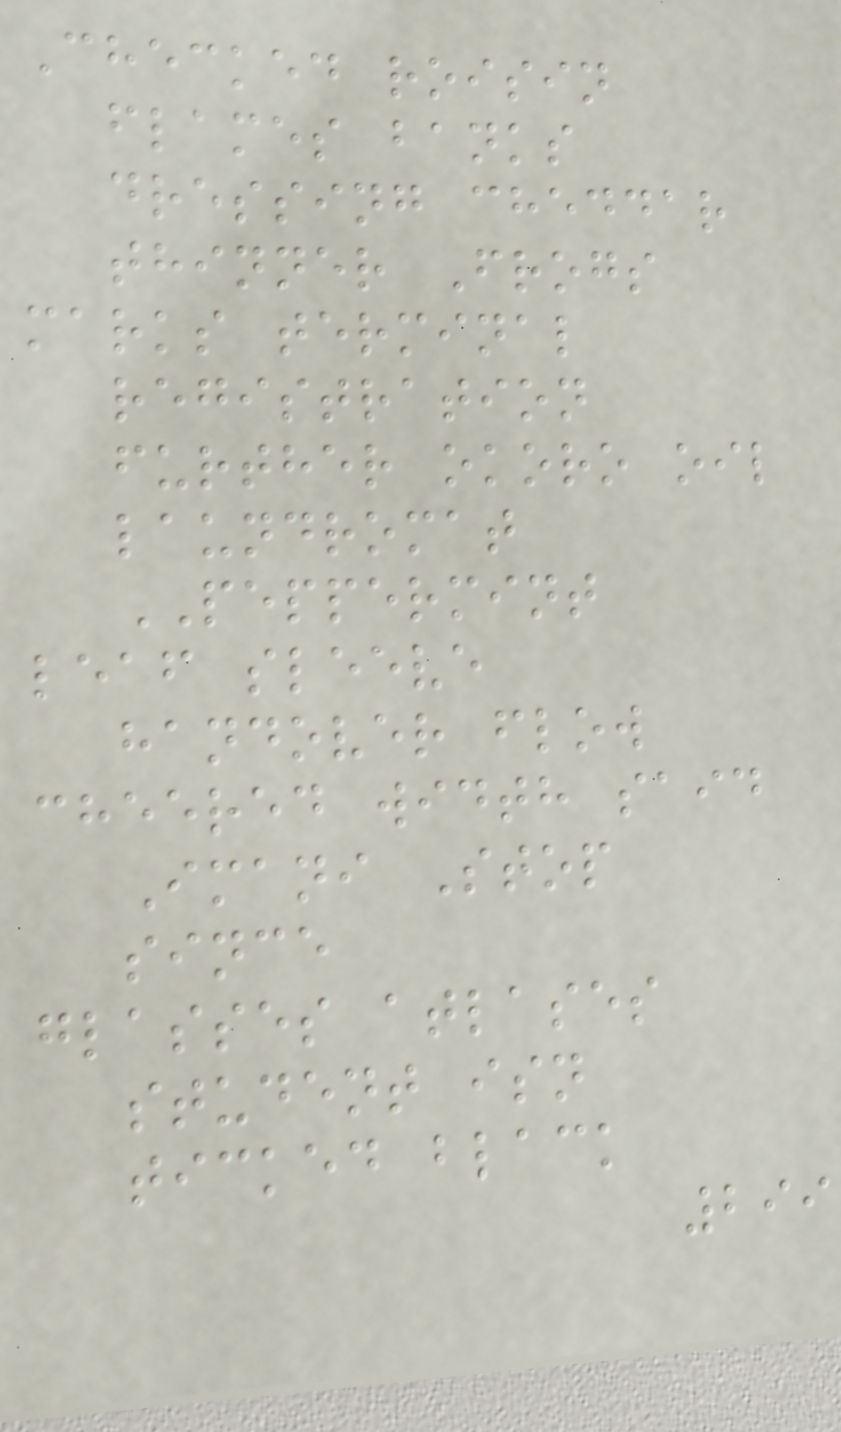Checked roisin
flames banks
dressing cheddar
thinner Frogs
marks terminal
registration
further okoro oil
laundromat
PEPPERMINT
leaf sleeve
handover flow
cheered width said
Imani Stop
since
glasses atlases
student isn
ticked black
299
